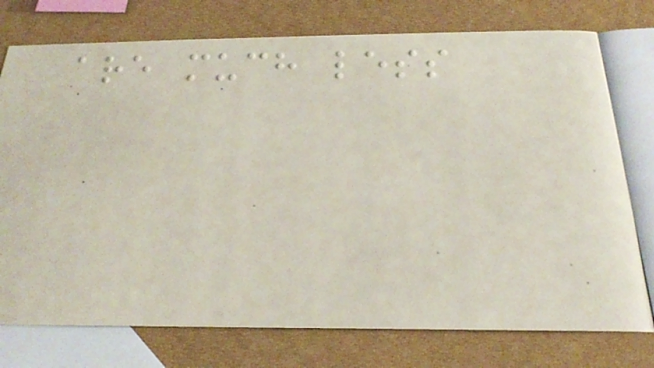are much less
